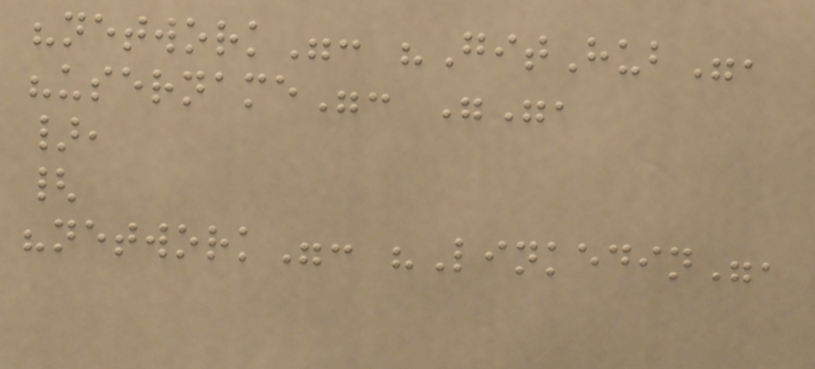"network": "GitHub",
"username": "",
},
{
"network": "Linkedin",
